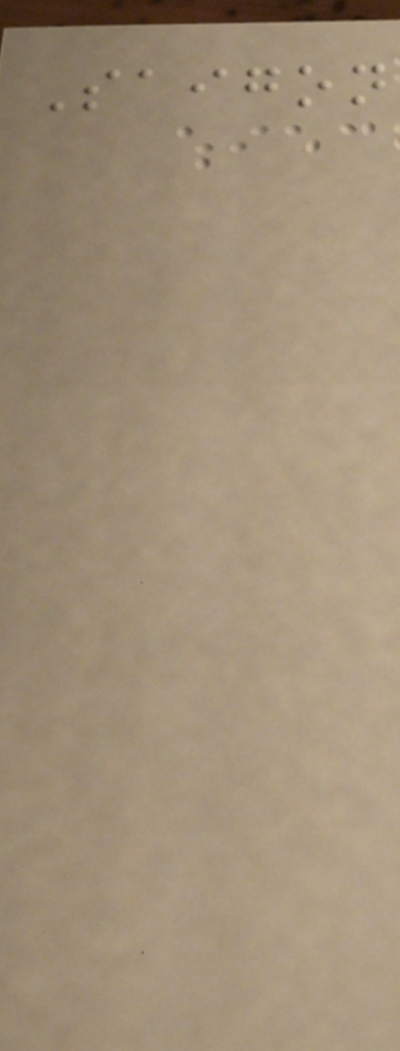Saigon
